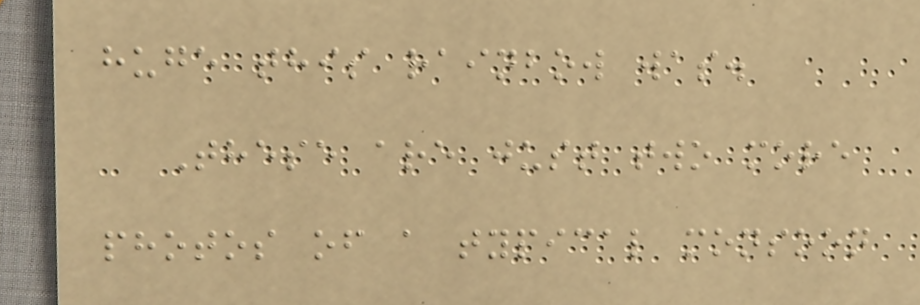huge this rainbow was.
These are just two more
photos of a typical monsoon
